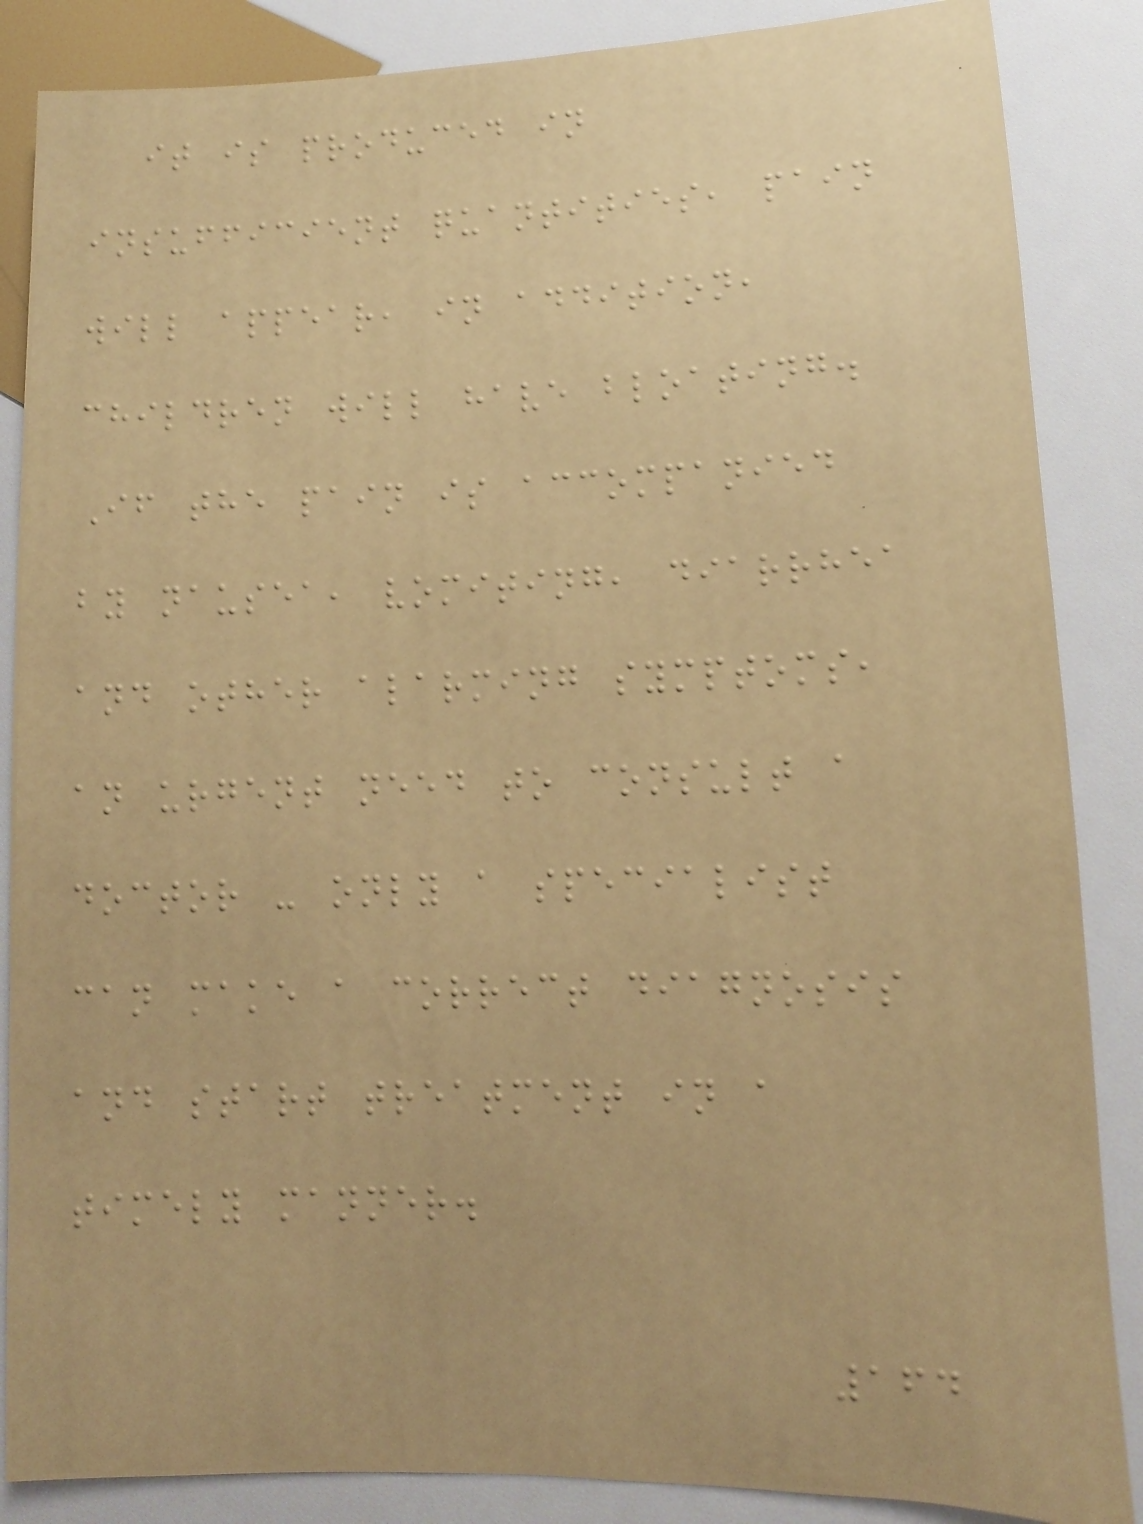it is produced in
insufficient quantities, pain
will appear, in addition,
children will have bloating.
If the pain is accompanied
by nausea, vomiting, diarrhea
and other alarming symptoms,
an urgent need to consult a
doctor - only a specialist
can make a correct diagnosis
and start treatment in a
timely manner.
164
